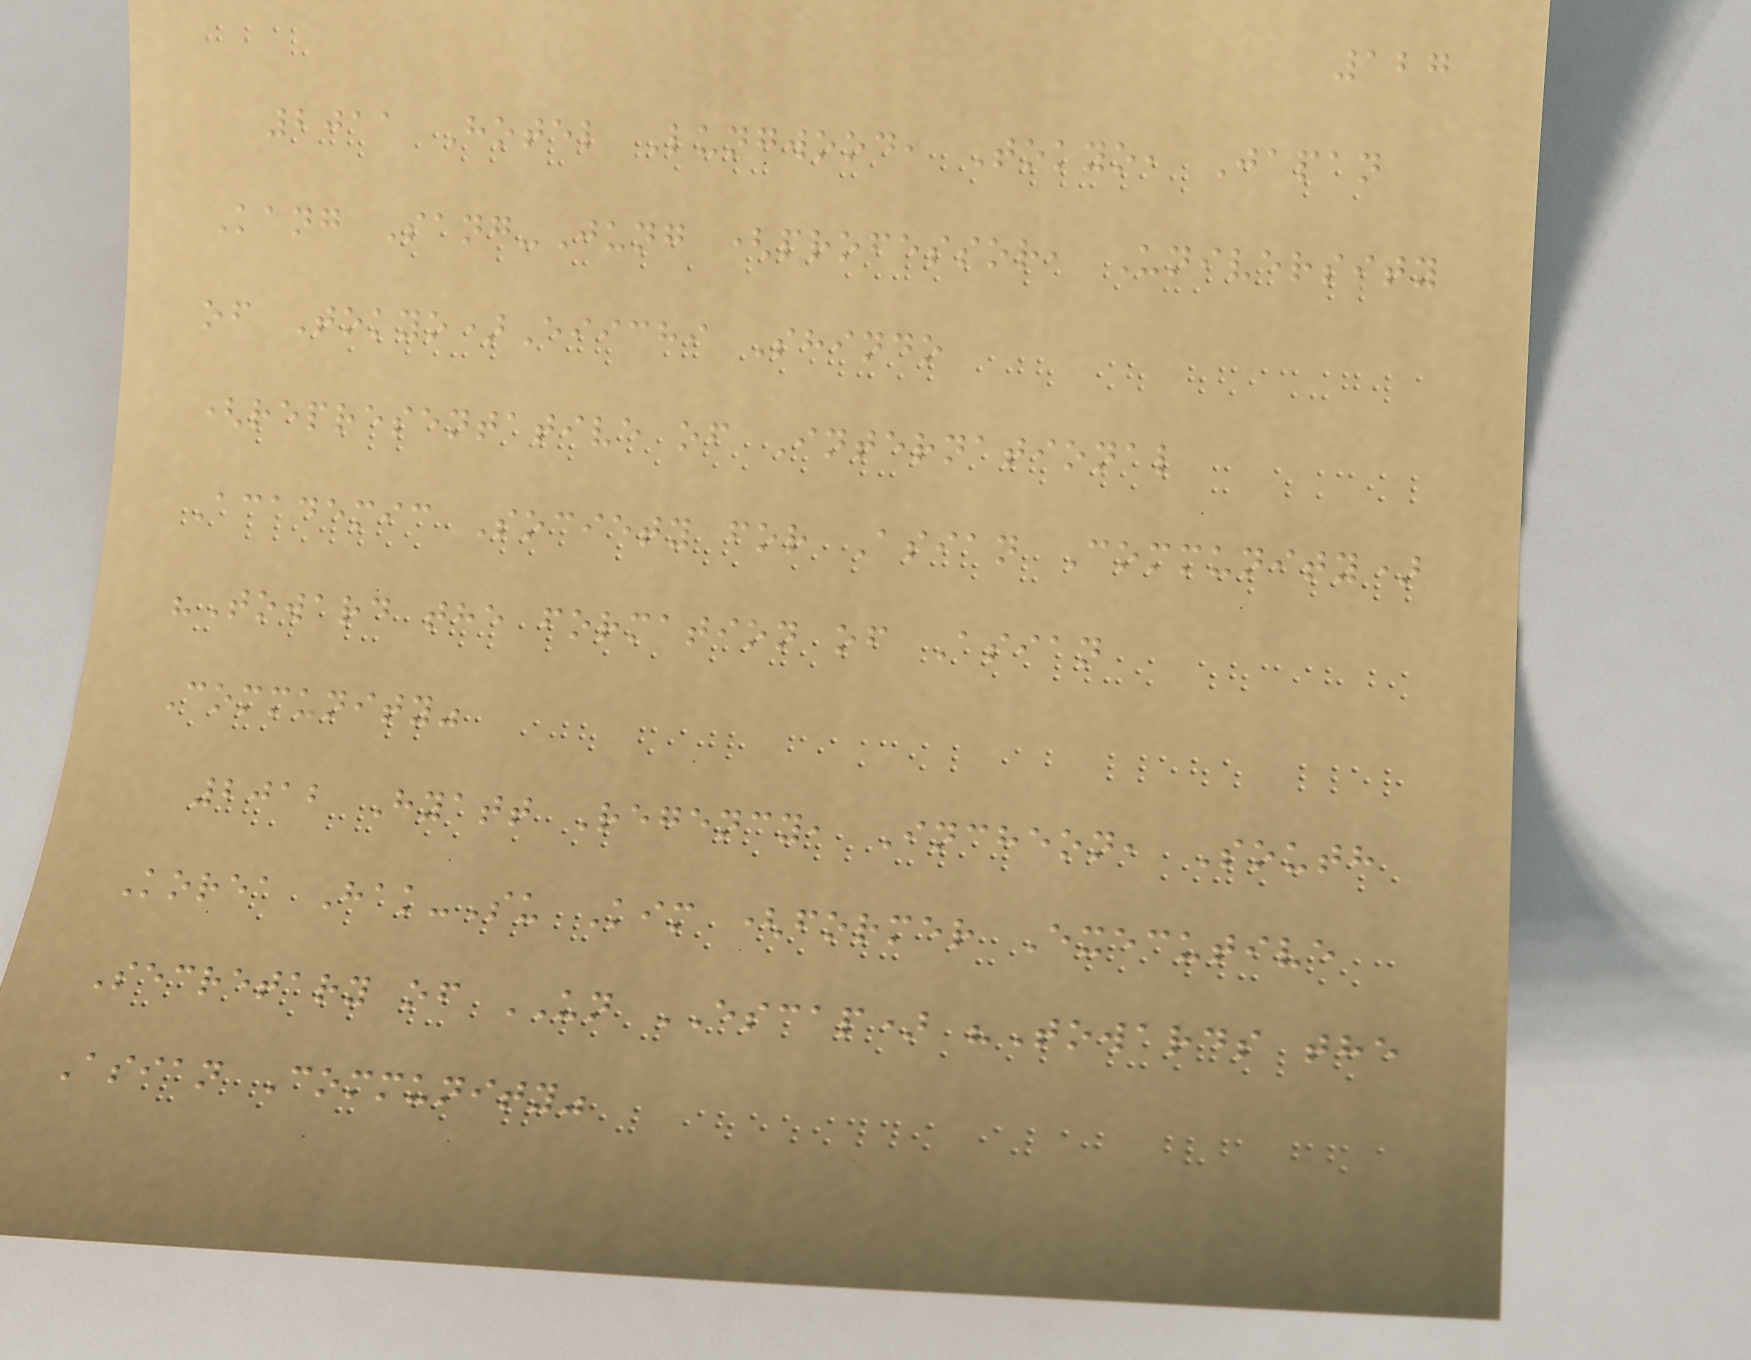127
2011 Hotel Lungwood, Tokyo, Japan
Kang Sang-Jung (professor, University
of Tokyo)Eiichi Shindo
(representative of International
Academic Society for Asian Community)
"Toward the formation of Asian
Community"
2012 Hyatt Regency, Incheon, South
Korea Hak-Su Kim (former Executive
Secretary of UN ESCAP) "Towards the
Asian Community"
